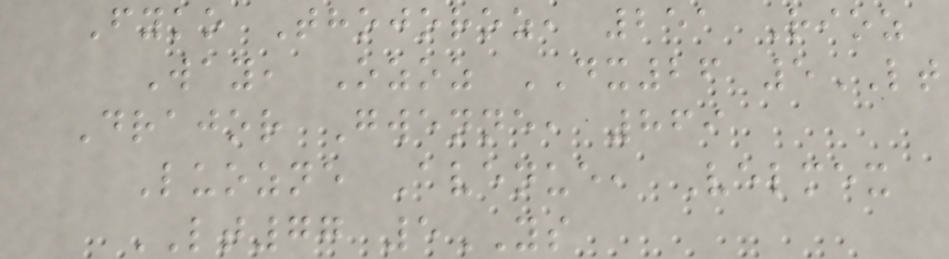Fyko Thojoroz, 251 Rioz
Way, Ozoz DX26 5LT
Drajor Gwenne, 869
Luozne Avenue, Velmex
LT77 5YS
